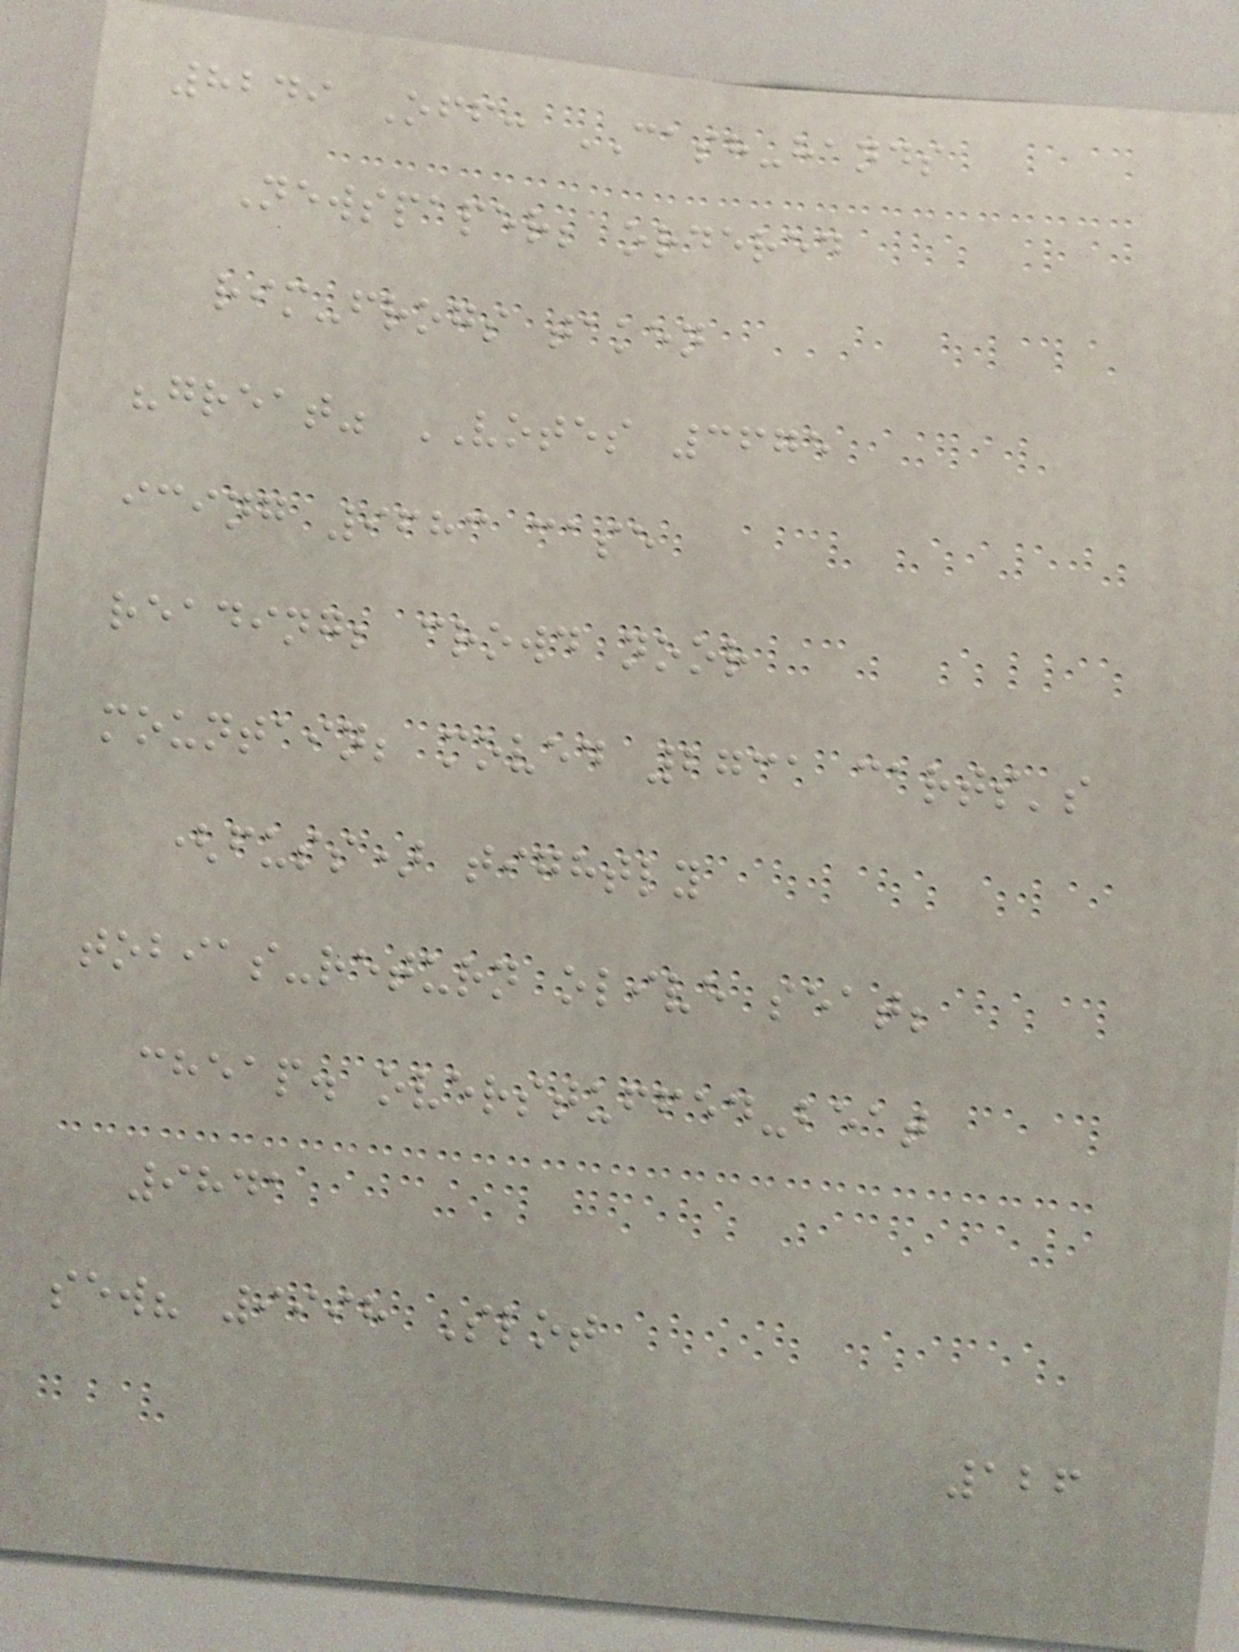8249 Off: CASH-hands
Newspaper; ordered
rim-frogs taken
"great" VOTES 3675
icing 9683 case
reading; crowd noor
mountain; moved 2731 carts's
(fuss) tightly
tobias-return olive seat;
cheap. overstuffed-beat
9841
sew? 9998 Slot
126
